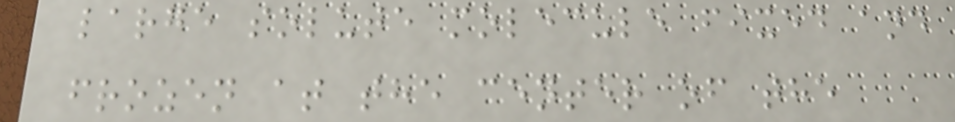large solute molecule fixed and
frozen at the center of the
